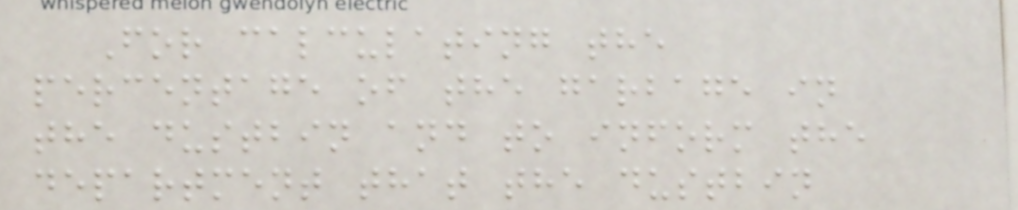For calculating the
percentage of the garbage in
the dustbin and to inform the
department that the dustbin
